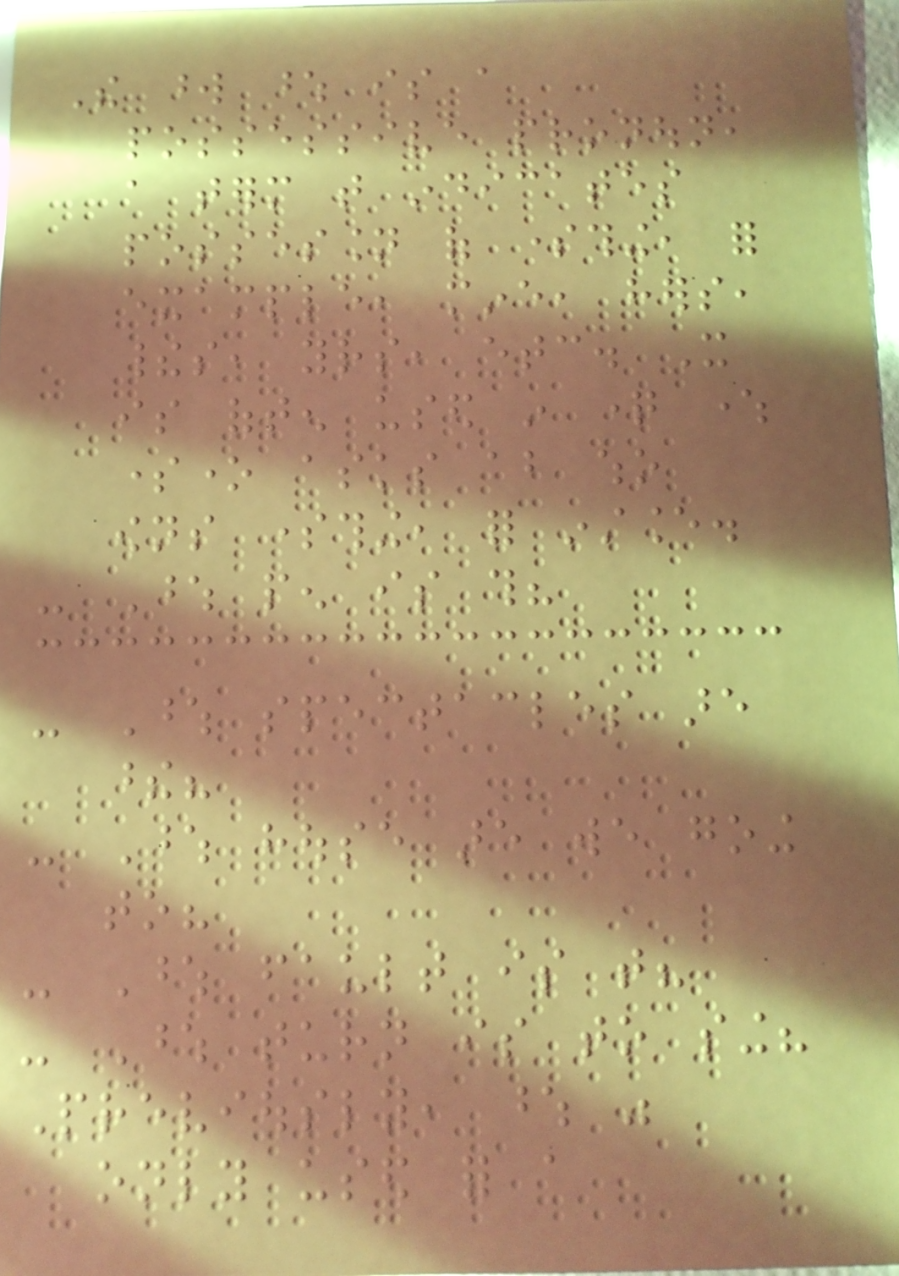The word whose is a
possessive pronoun,
a term that indicates
possession of something, for
example, mine, hers,
theirs, yours, etc. It
is often used in question where
someone asks about who
owns something, for instance.
- Whose pen is this?
- Whose spectacles are
these?
- Whose house are we going
to?
- Whose fault is that?
- Whose turn is to sing?
Previously, whose was
only used for a
